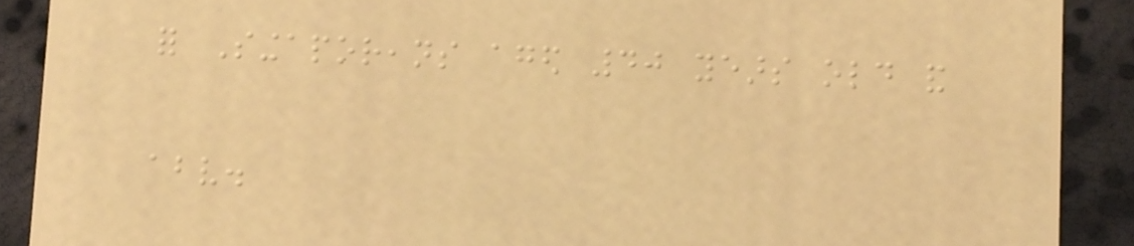for Singaporeans aged 40 years old and
above.
